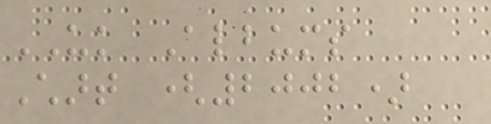UK Albums
Chart (2002)
